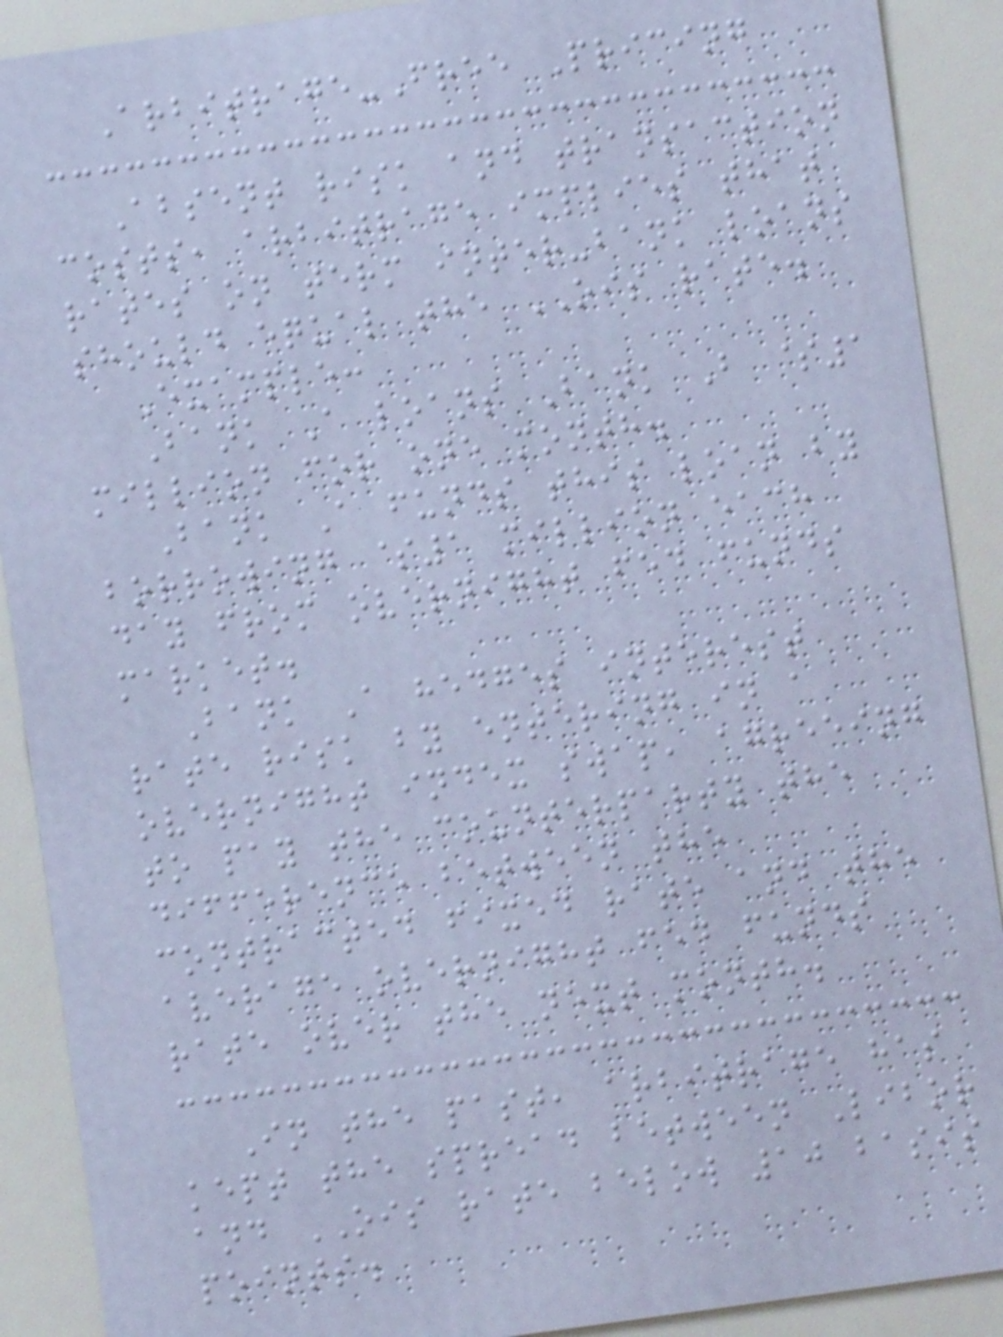Arbitrage-Free Pricing
Absent risk and transaction
costs, arbitrage implies that
rates on term inter-bank loans
should equal the OIS rate.
Example:
Bank A loans Bank B $1
million for one month.
Bank A funds this loan by
borrowing $1 million each
day from overnight fed funds
market.
Bank A hedges interest
rate risk by entering in a
overnight index swap, agreeing
to pay the counterparty the
difference between the
contracted fixed rate and the
average overnight fed funds
rate over the next month.
In the past, arbitrage has
kept the spread between Libor
and OIS rate below 10 basis
points.
